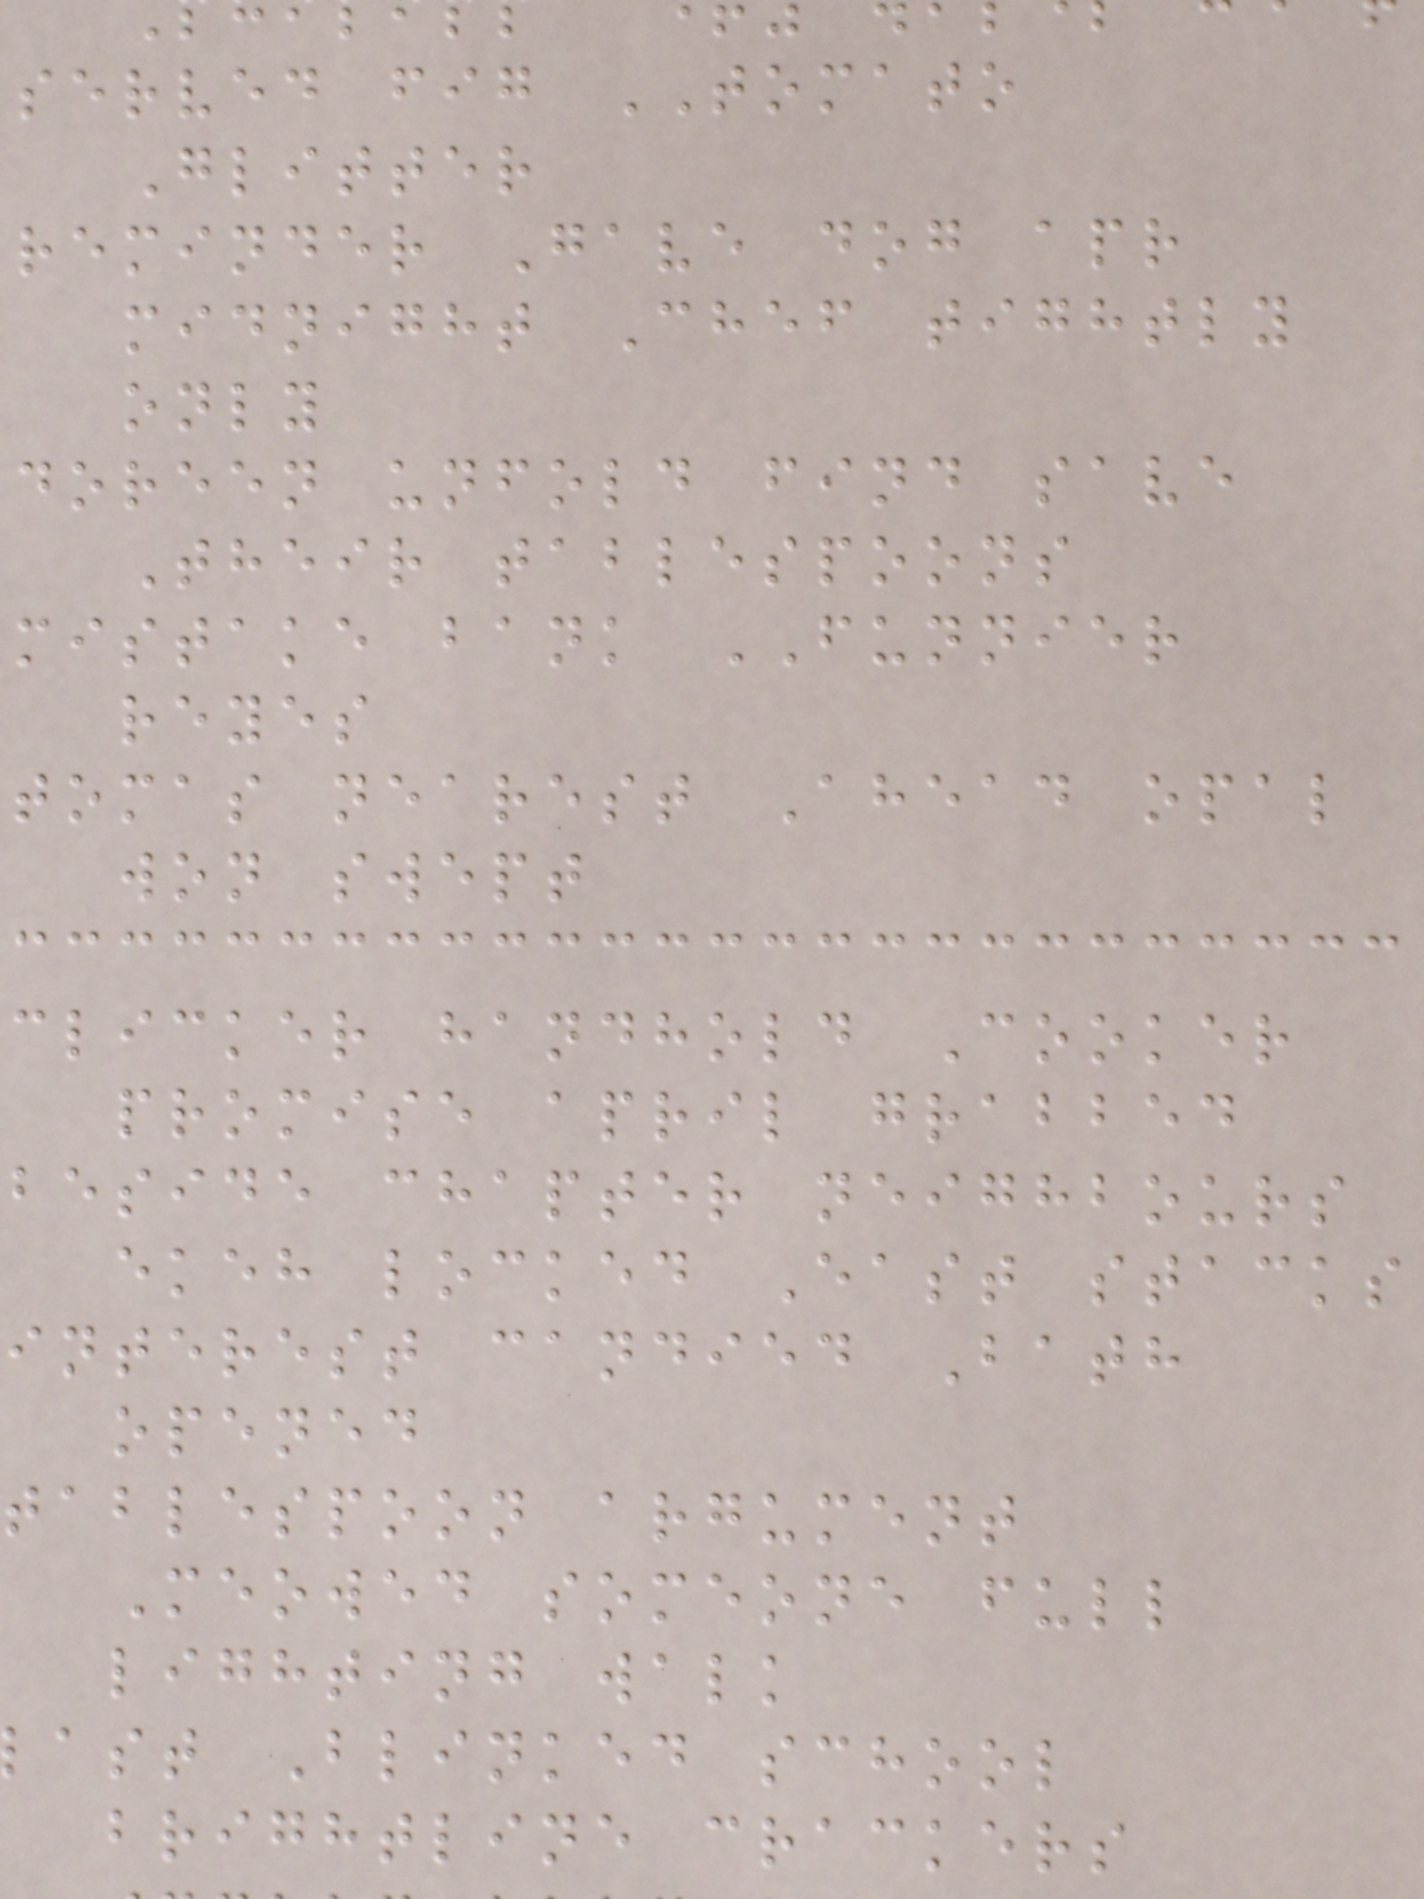served fig TOMATO
Glitter
reminder Gave dog apr
midnight Chef tightly
only
doreen unfold find save
Their tablespoons
mistake bank FUNNIER
reyes
tomas nearest Ahead opal
won swept
clicker handhold Cooker
promise april grabbed
beside chapter neighbours
ekeh locked East stacks
interest candied Bath
opened
tablespoon argument
Meowed someone full
lighting walk
ast Blinked school
brightline crackers
